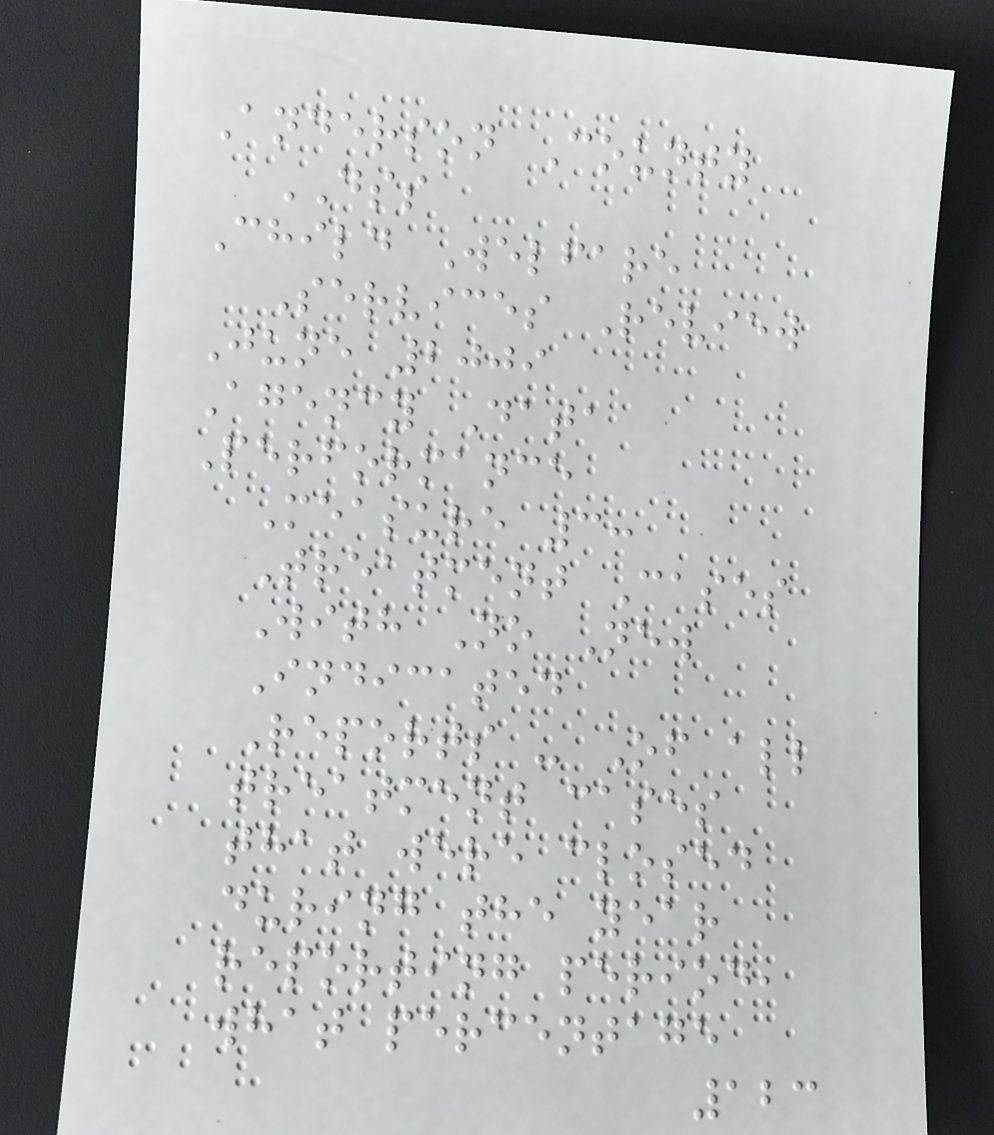Anderson County
DSS
Child Welfare
Services Review
June 2009
Agency Data
Performance
Measure 3:
Treatment Cases
With No New
Indicated
Reports - Of all
treatment cases
that were closed
during the year
reporting period,
what percentage
123
